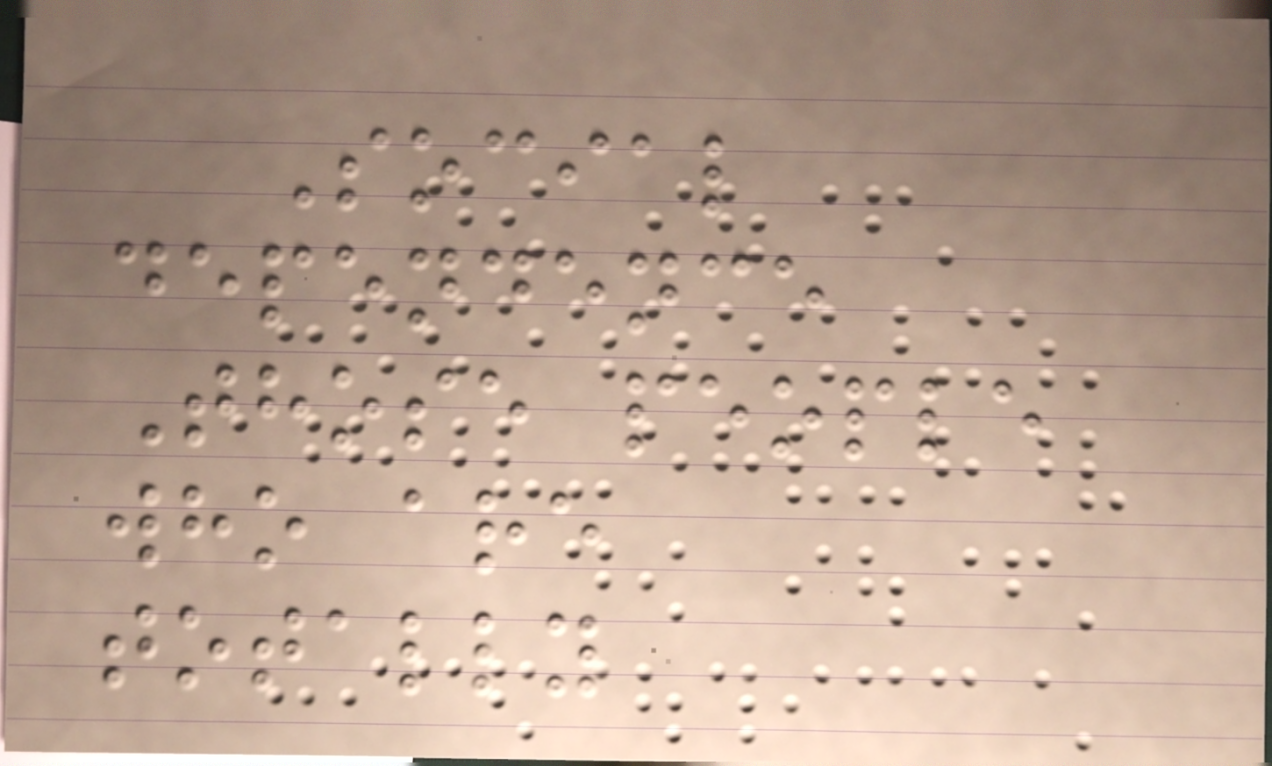Social
dependence
Those people
who are
totally
